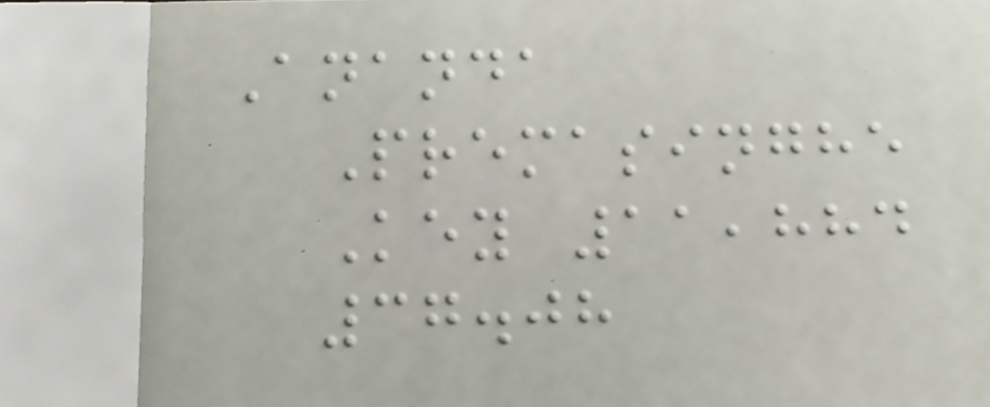Ananda
Premasinghe
Key 11,884
37.08
